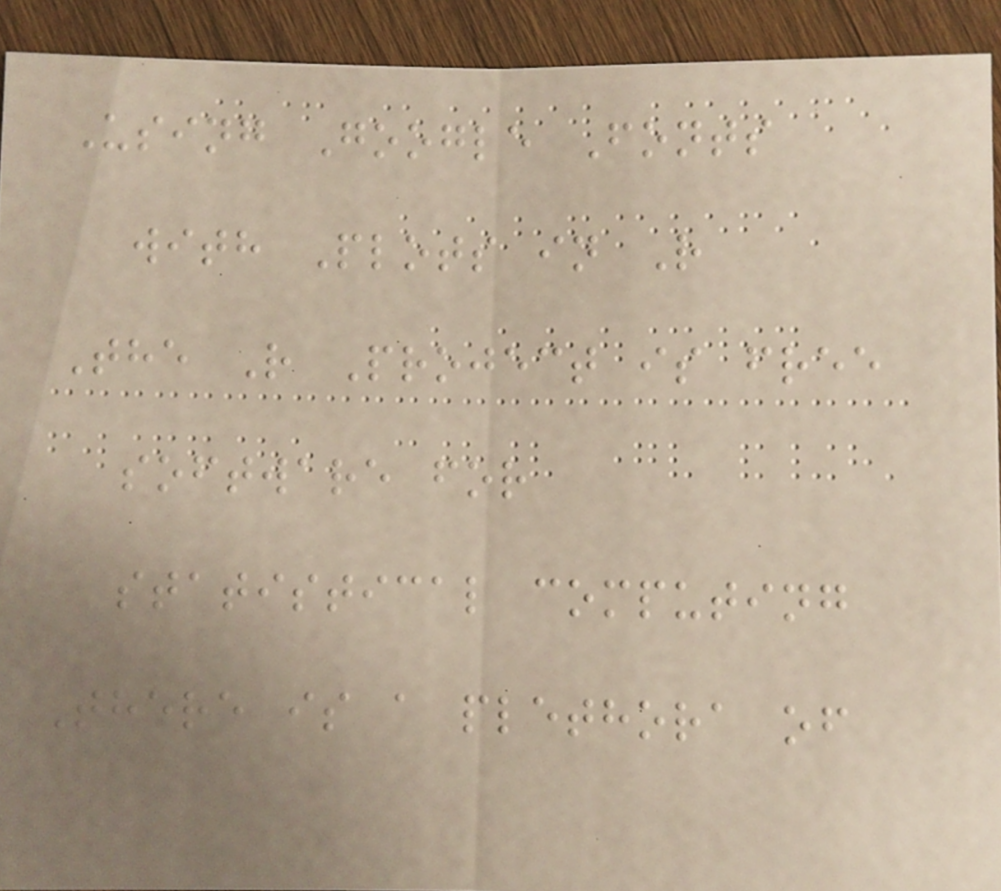Using Google Fonts
with Plots in R
The R Project is free
software for
statistical computing
There is a plethora of
